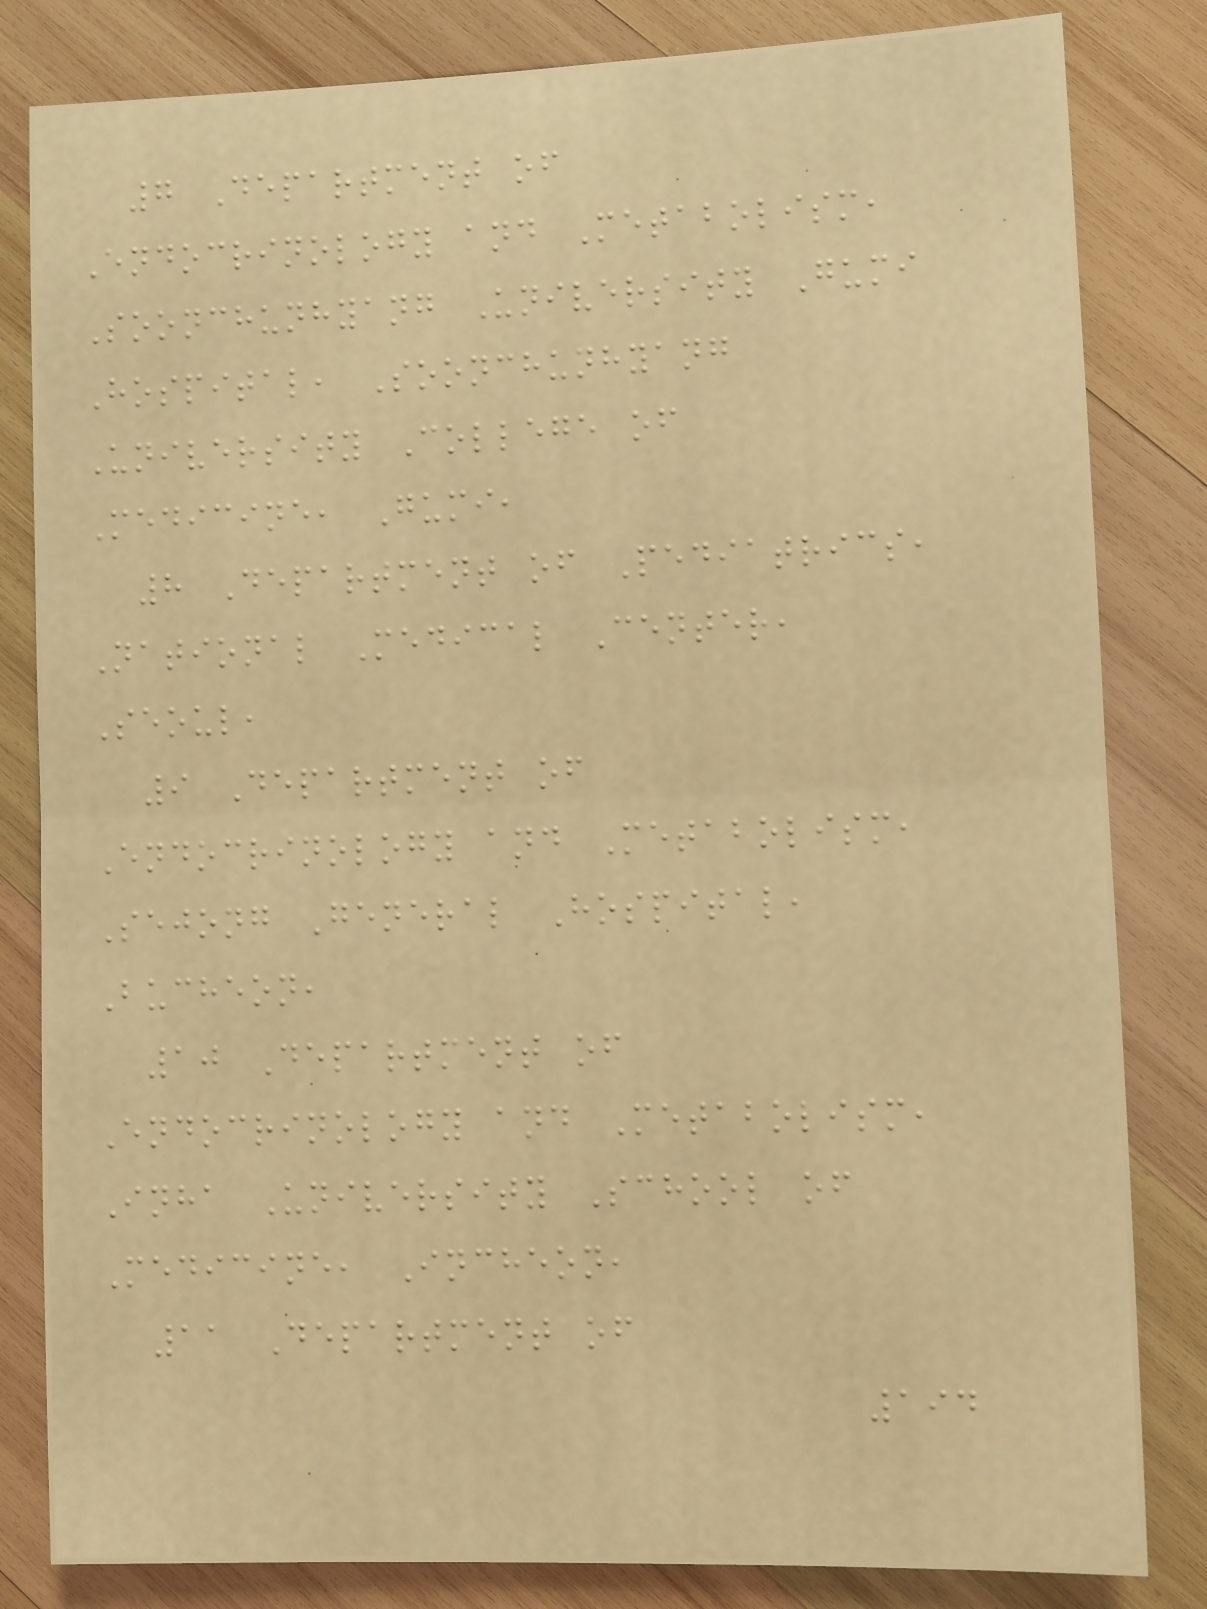7 Department of
Endocrinology and Metabolism,
Soonchunhyang University Gumi
Hospital, Soonchunhyang
University College of
Medicine, Gumi,
8 Department of Pediatrics,
National Medical Center,
Seoul,
9 Department of
Endocrinology and Metabolism,
Sejong General Hospital,
Bucheon,
10 Department of
Endocrinology and Metabolism,
Inha University School of
Medicine, Incheon,
11 Department of
194
